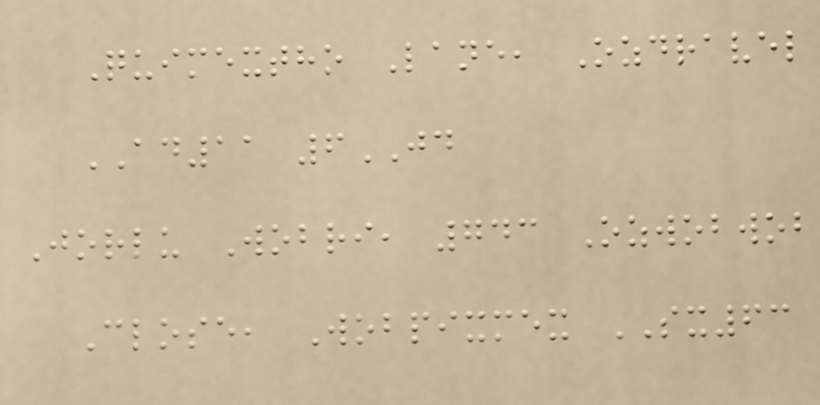Quimextho Lane, Ozdravel
AD11 6JD
Jorlu Wobri, 743 Ozwobwob
Close, Wobpixmex SX63
